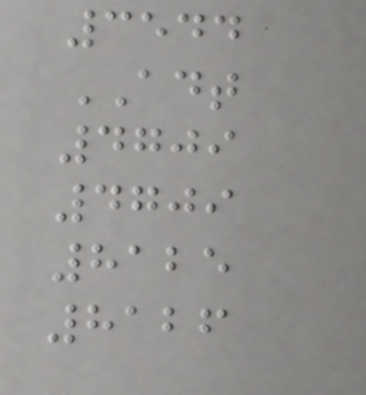3544
ADT
4709
4709
8125
8126
